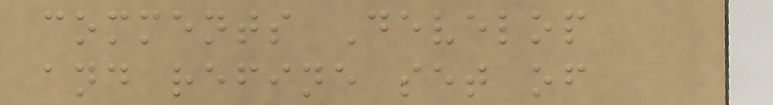comments Develop
and refine set of
